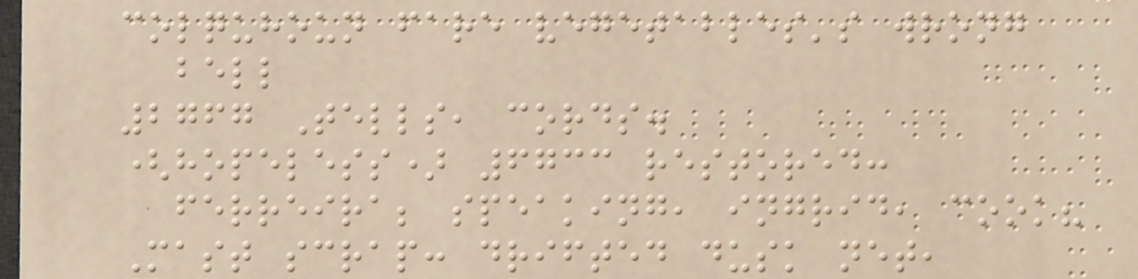colquhoun fare vegetables's wrong
bell
2767 Tells, cords.
(hopeless) 6733 restored:
ferreira; speaking, ingrid, cook?
Mast scrap: drifted dusk net,
